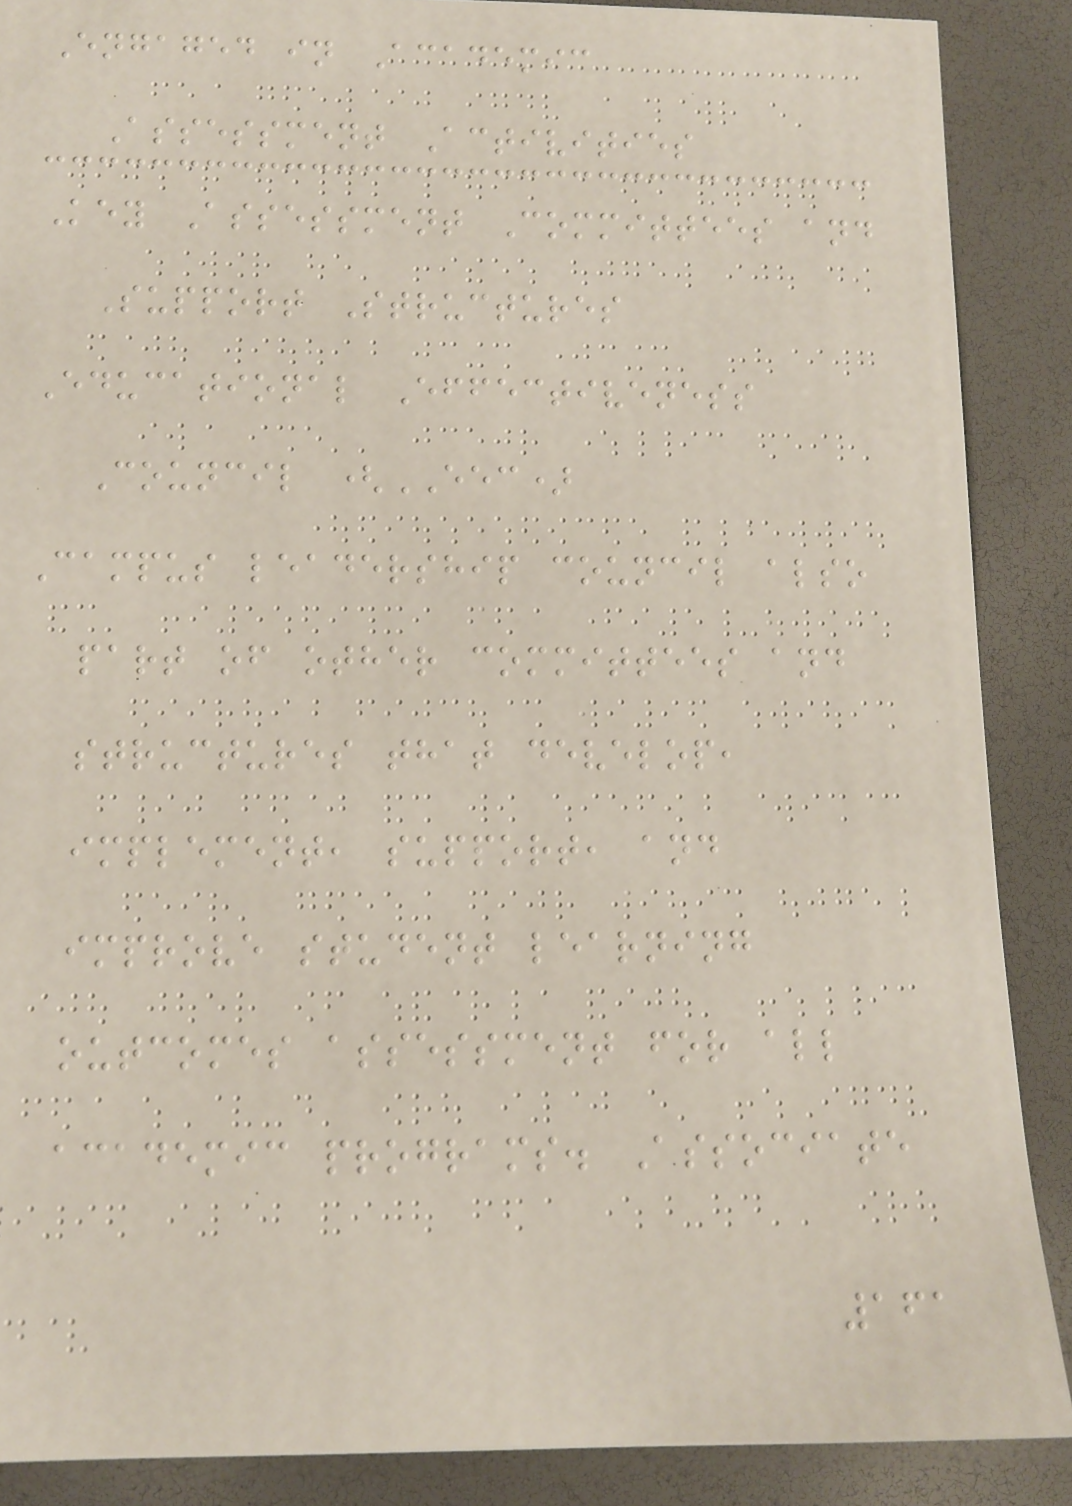Engaged in Academic
Assessment Activities
Key Assessment Committees and
Support Structures
Educational Effectiveness
Council (EEC)
Campus leadership council also
part of other committees and
structures that develop,
implement, support, and
improve student learning
outcomes assessment for all
academic programs. Associate
161
